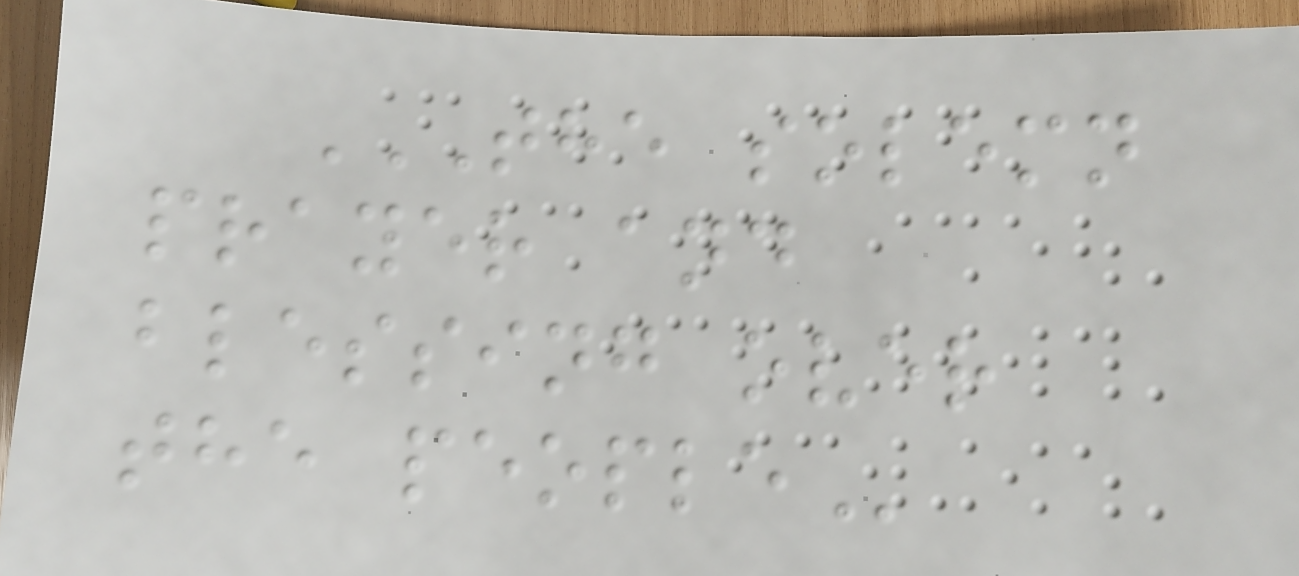THE SOLEMN
PRAYER AND
BLESSING OVER
THE PEOPLE
